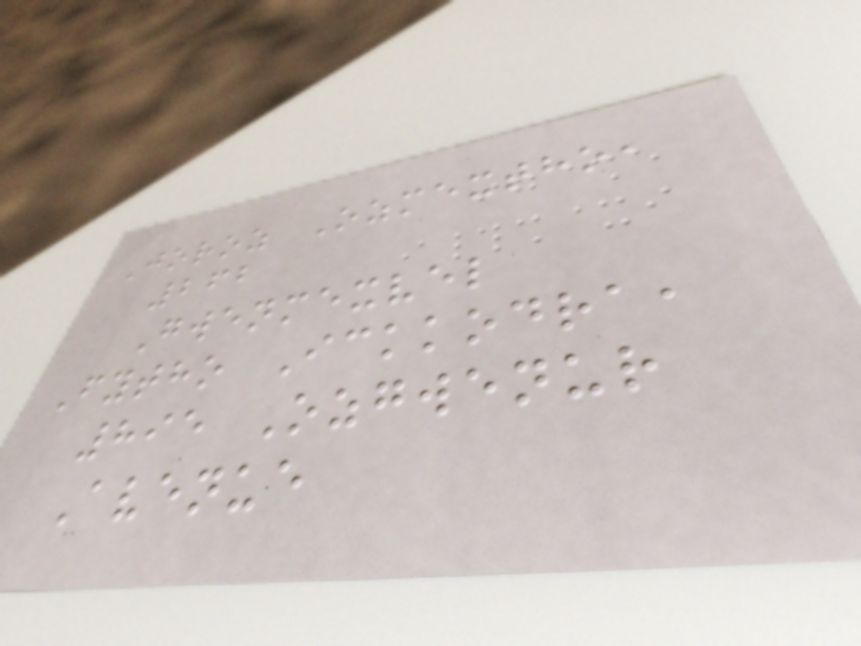Joroz Ozmextho,
262
Gwenmexvel
Fytho Ickkodra,
895 Ozgwenur
Avenue
